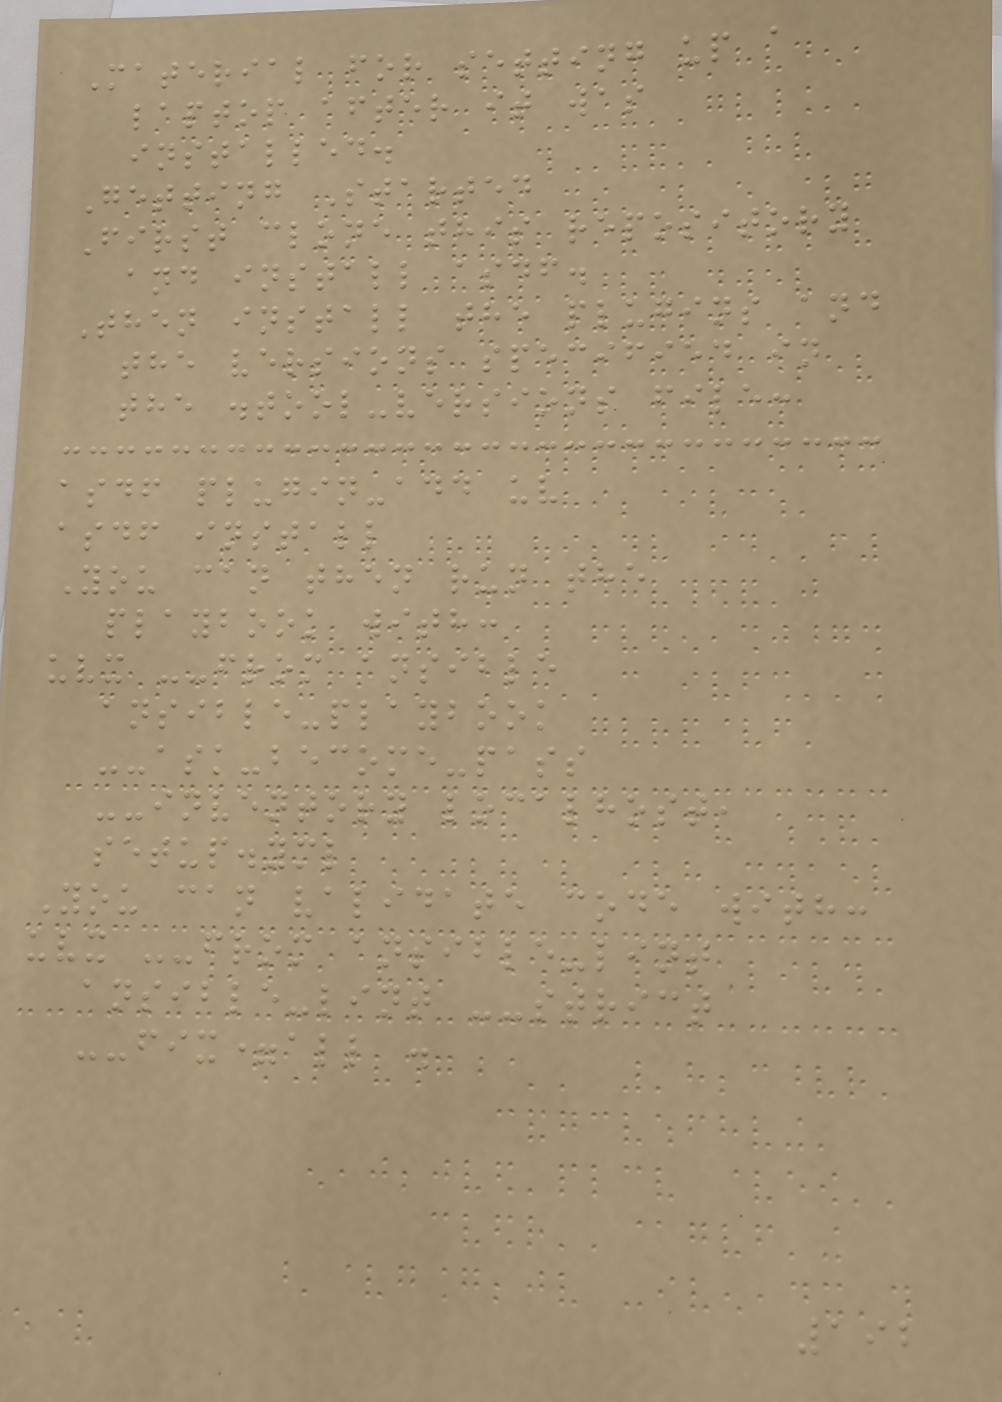Material for setting up a
laptop after it was
installed.
Getting Started
First clone this repository
and install asdf.
Then install the plugins and
the versions specified in
the .tool-versions file:
asdf plugin-add uv
asdf install
You can then run the
playbook with:
uvx --from ansible
ansible-playbook
--ask-become-pass
--inventory localhost,
setup.yml
You can validate code with:
uvx --from ansible-lint
ansible-lint --strict
--fix=all .
192
